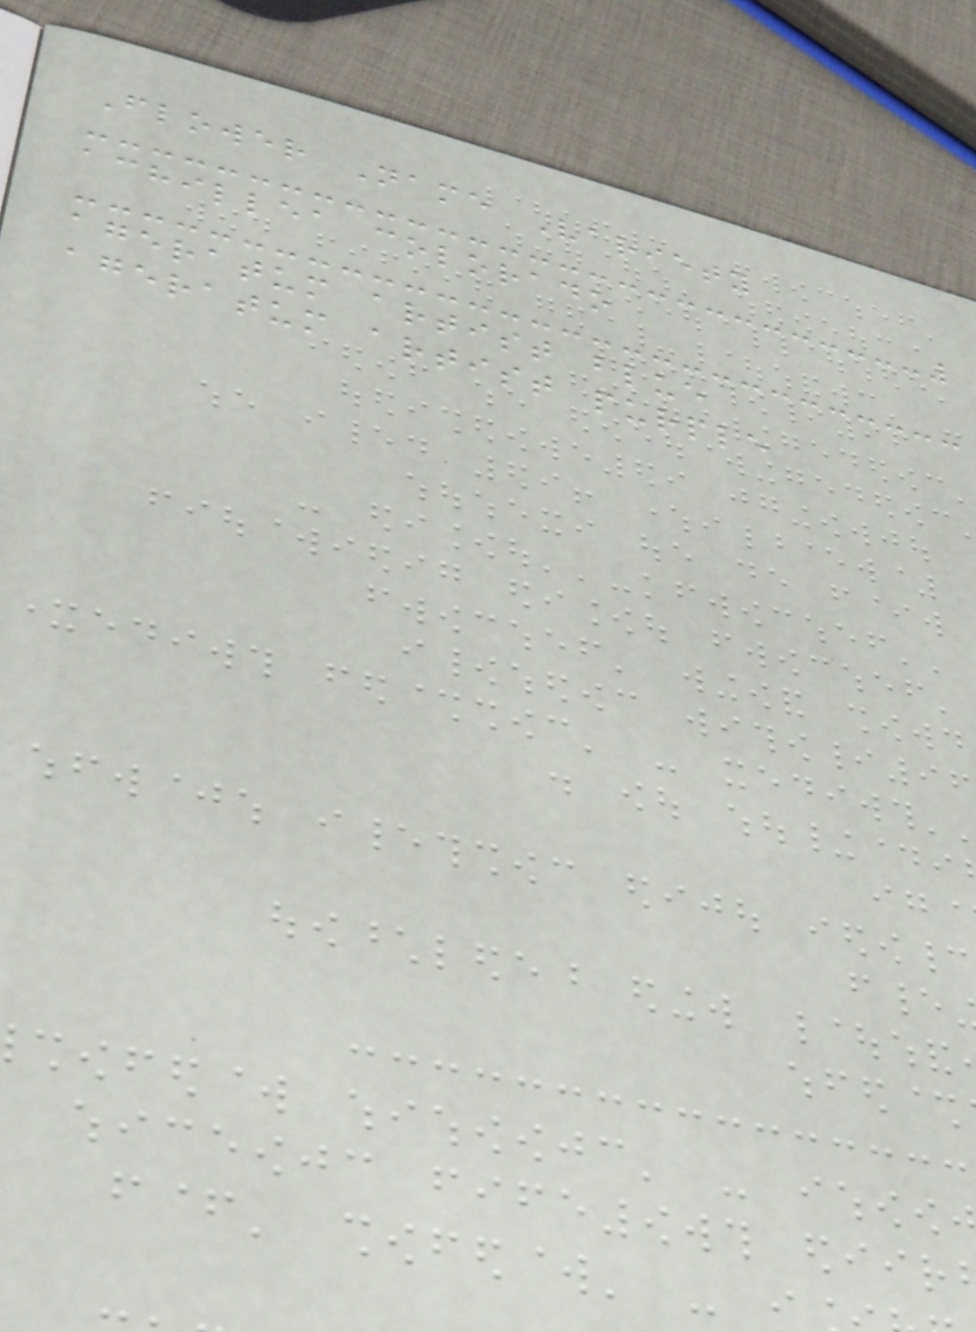Flower Name Variety
achillea colorado
ageratum artist blue
ageratum artist purple
